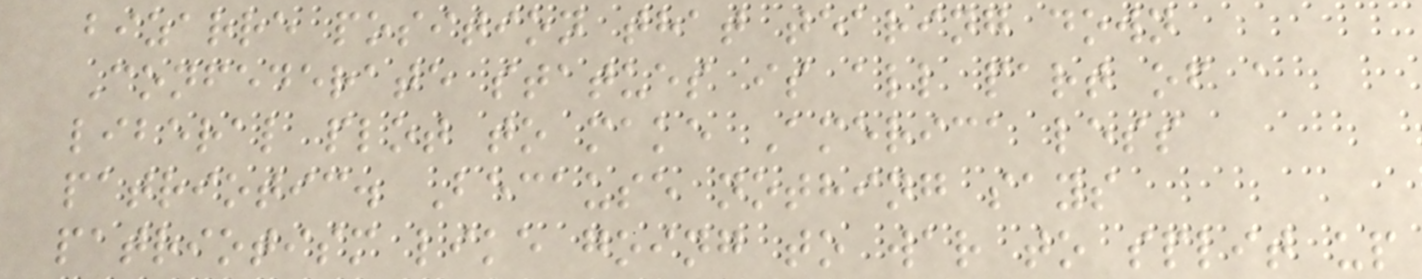bizarre position that tearing down
Confederate statues is all part of a
liberal plot to make America less
patriotic. Because nothing says
patriotism like going to war to split up
